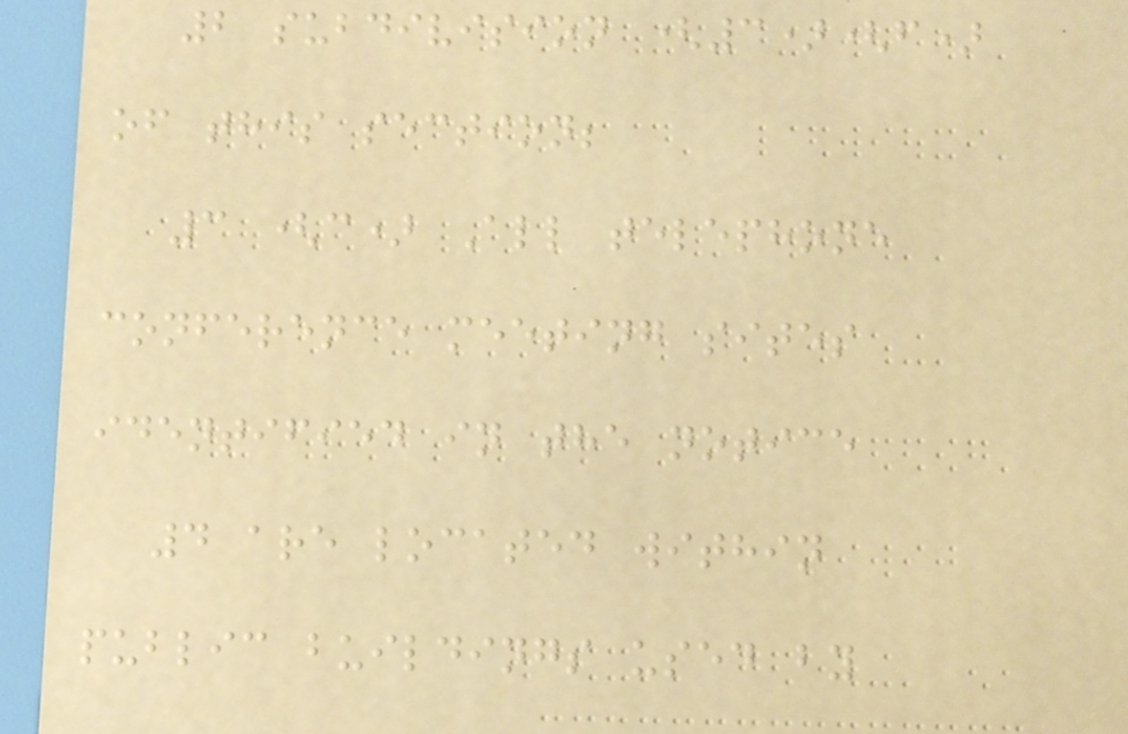2 subdivision (3)(f)
of this section;
3 (c) All telephone
conference meeting sites
identified in the notice
4 are located within
public buildings used by
